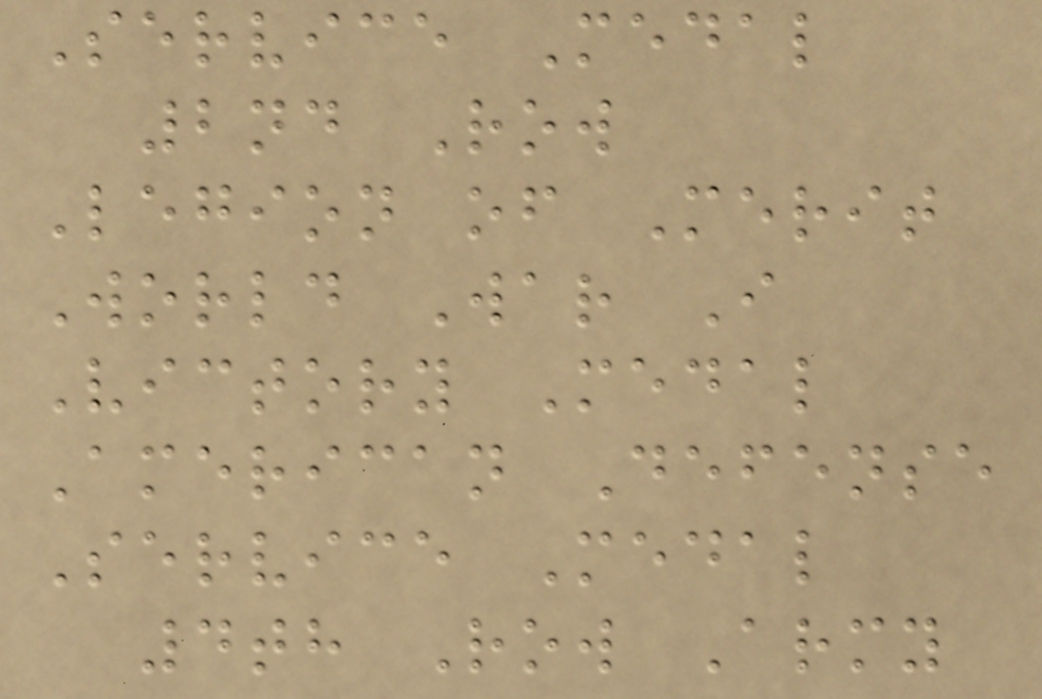Service Medal
2nd Row
Legion of Merit
World War I
Victory Medal
American Defense
Service Medal
4th Row Army
